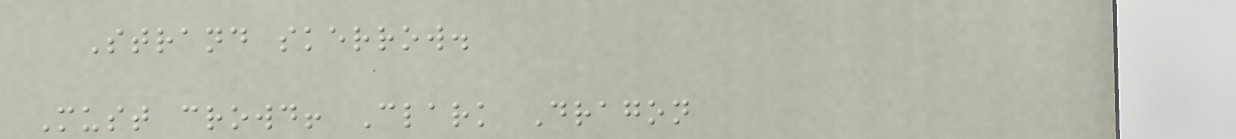Strand skerrow.
Must crowd! Clark Dragon
